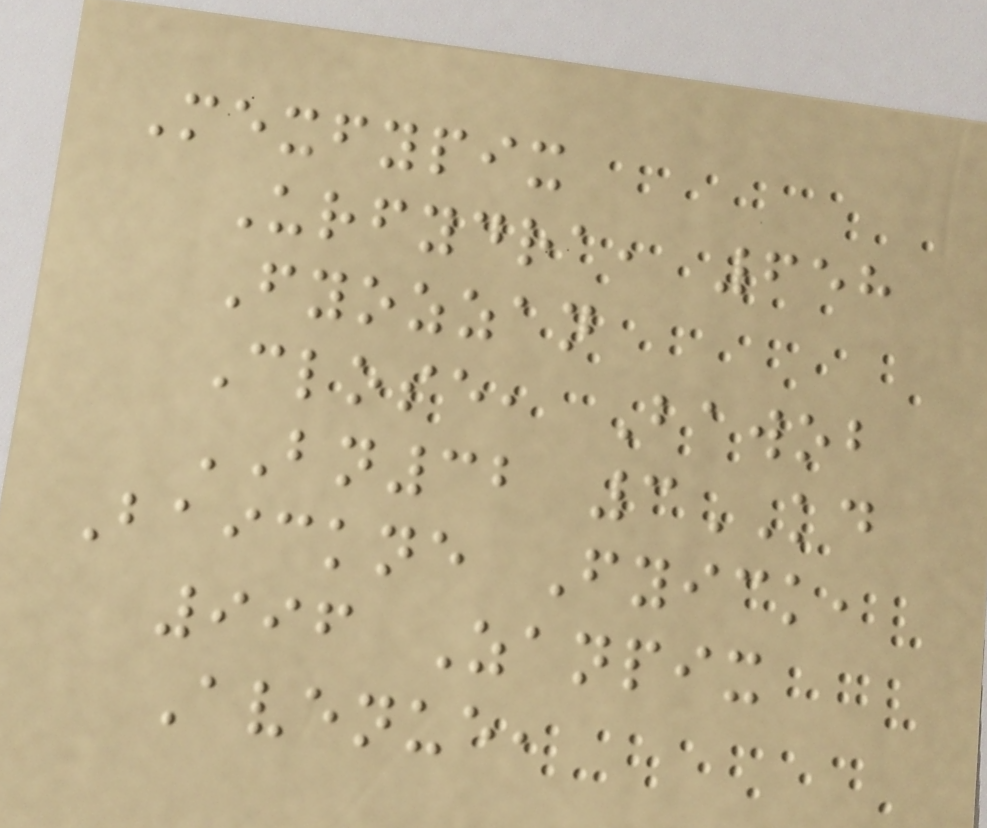Mexfypix
Urfydra, 658
Fyozzan
Close, Bawob
BN32 3KD
Baickne Fyick,
996 Zanpix
Avenue,
